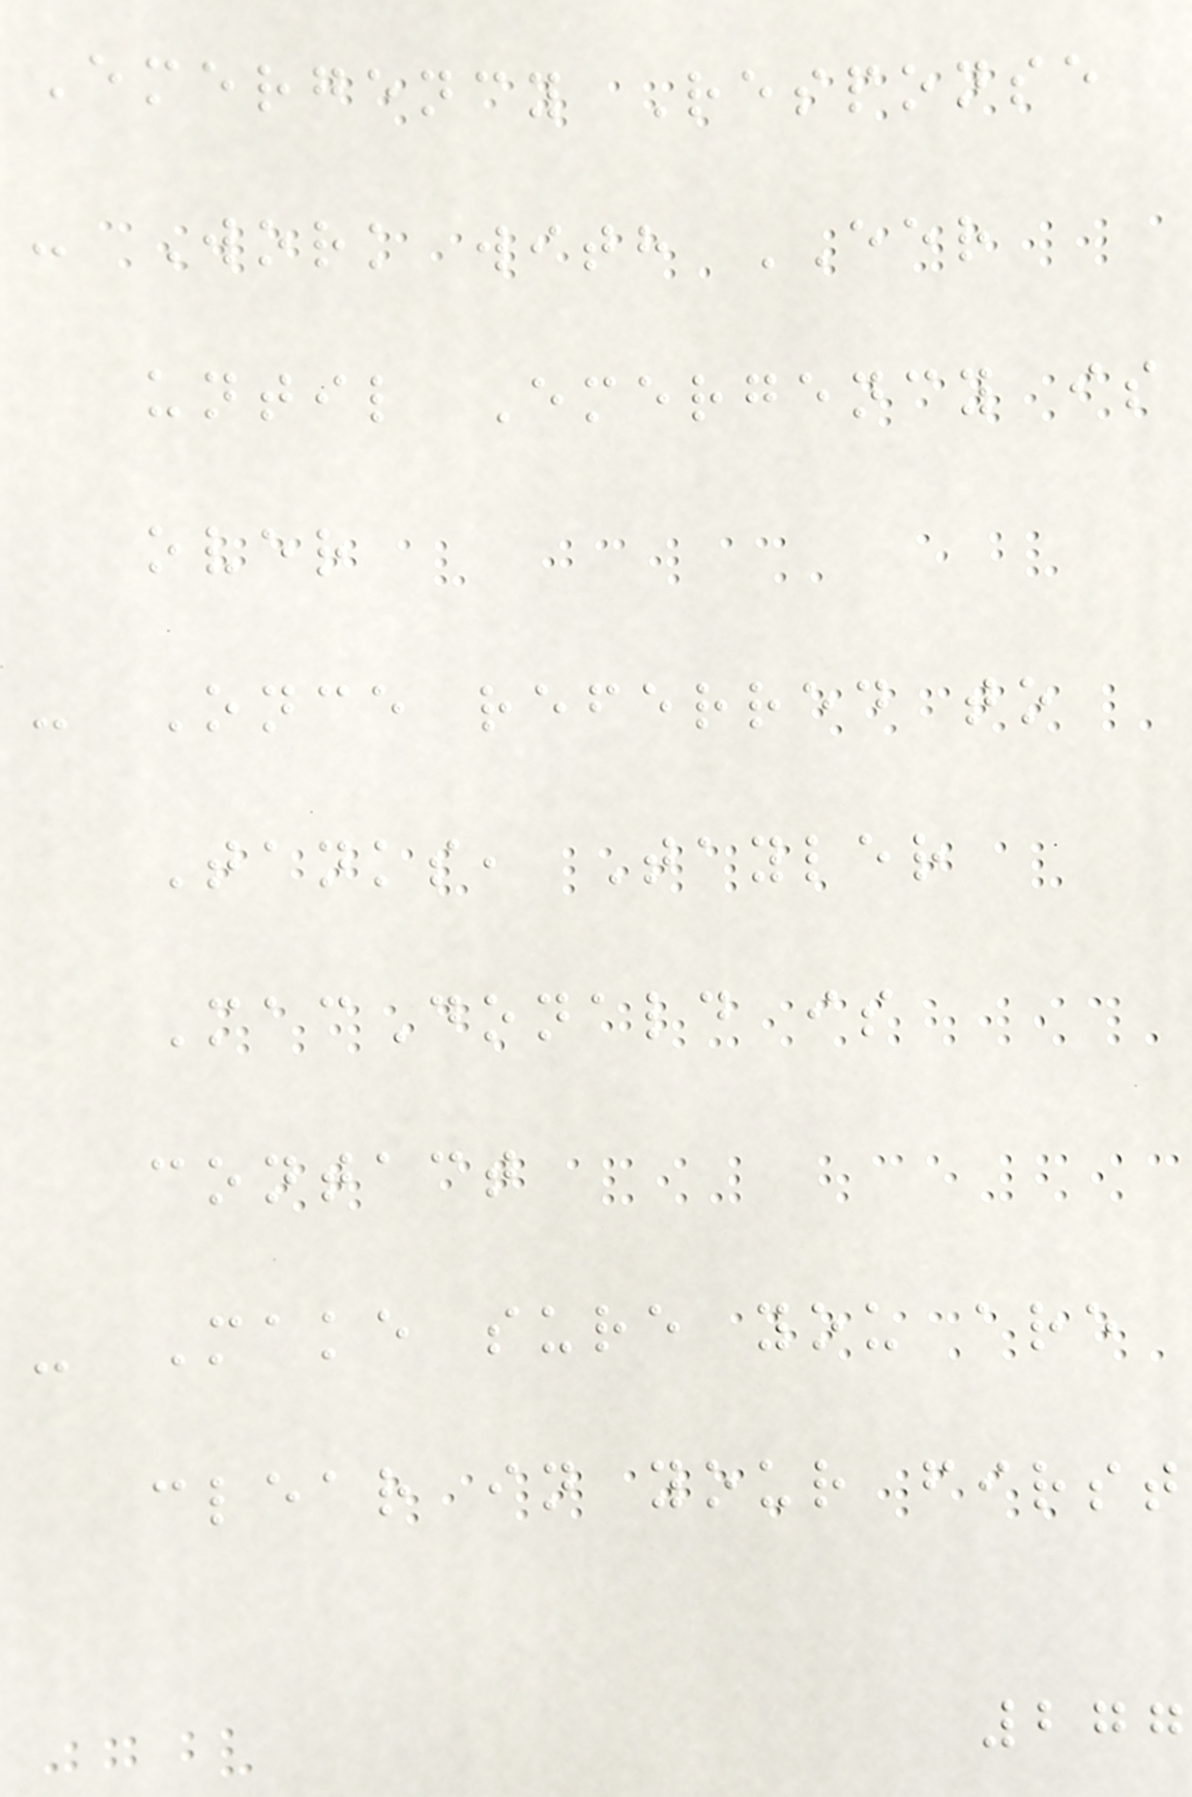Emergency Response
- Work with EER
until Emergency is
over
- Once referred to
Tanks, Tayler
MacDonald is
contact
- Make sure you are
clear in your first
277
